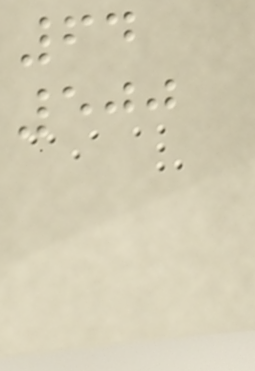64
500
